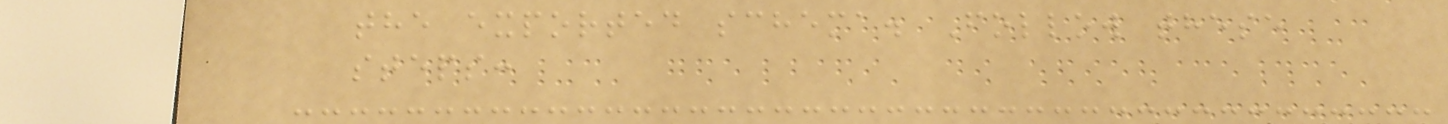the exported schema. Follow these
steps:
